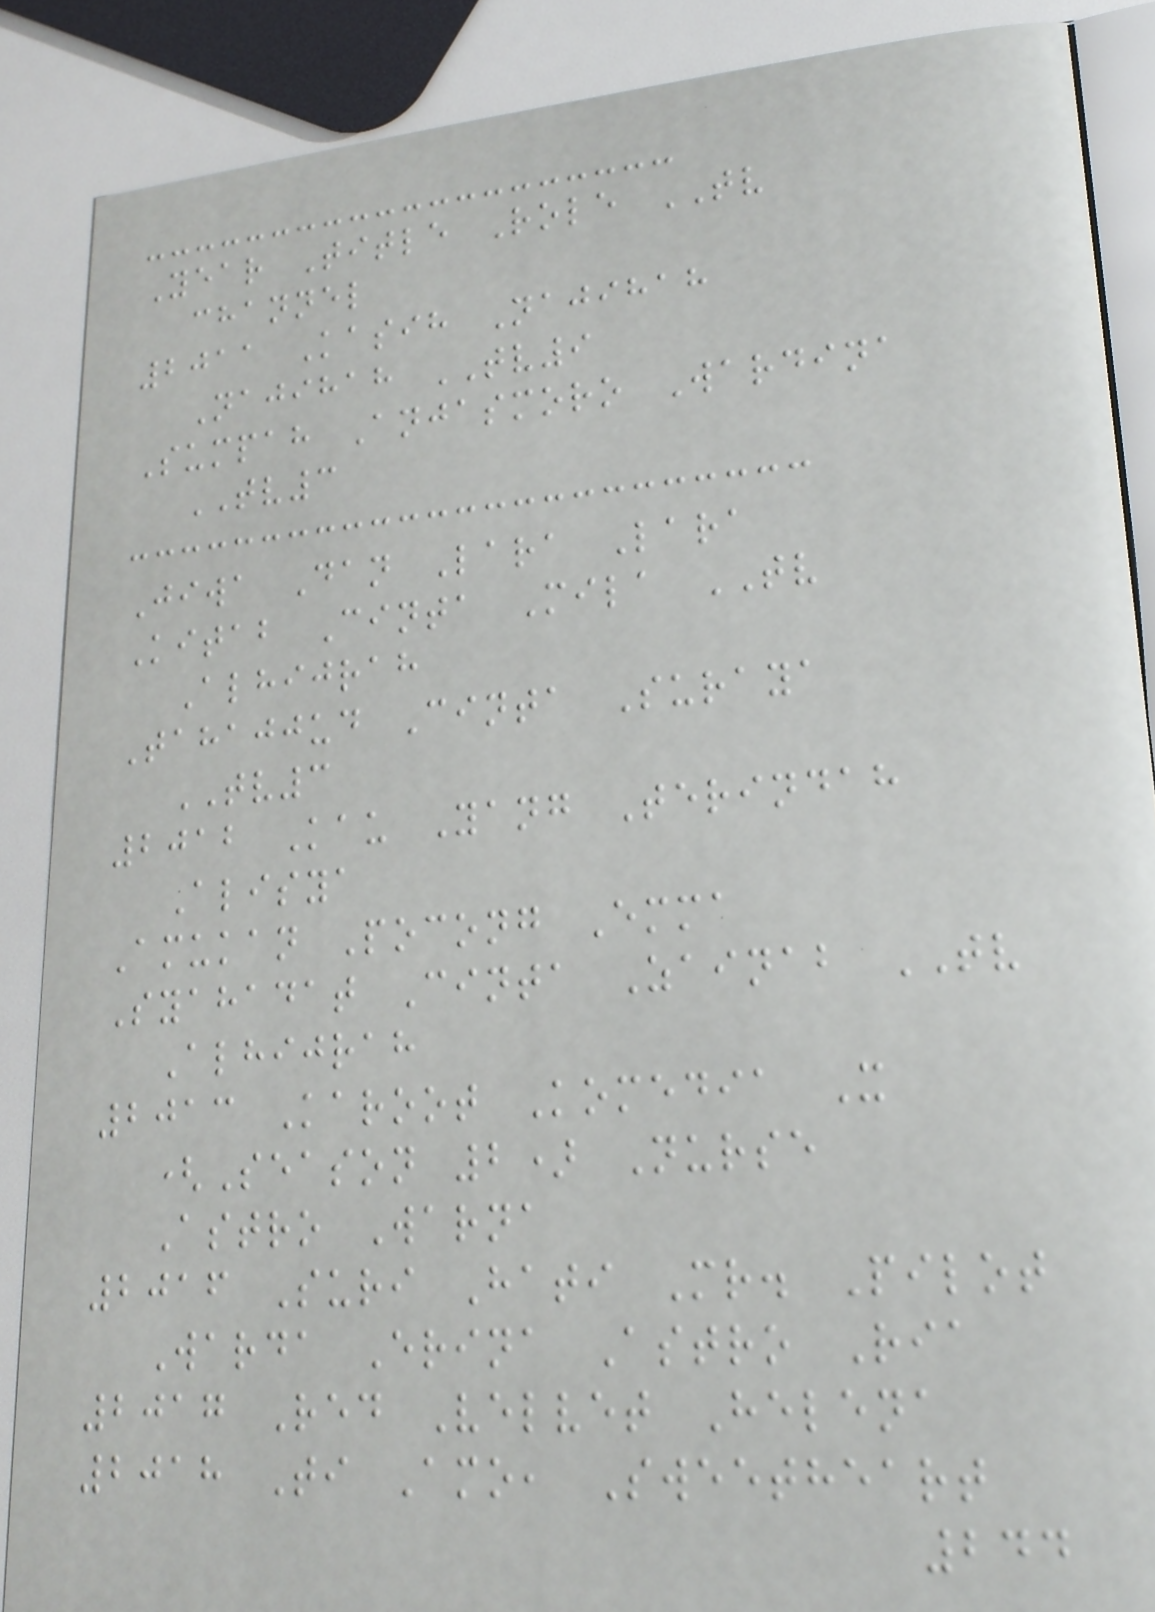Year Title Role TV
channel
2011 Kasih Najihah
Najihah TV9
Sumpah Anjasmoro Wardina
TV3
Jiwa Dan Lara Lara
Kitab Cinta Mila TV
Alhijrah
Tahajjud Cinta Suraya
TV3
2012 Kau Yang Terindah
Alisya
Amukan Pocong Emma
Syahadat Cinta Zainab TV
Alhijrah
2013 Karoot Komedia X
(Season 2) Nurse
Astro Warna
2016 Suri Hati Mr. Pilot
Warda Erina Astro Ria
2017 Red Velvet Helena
2018 Ti Amo, Sweetheart
244
